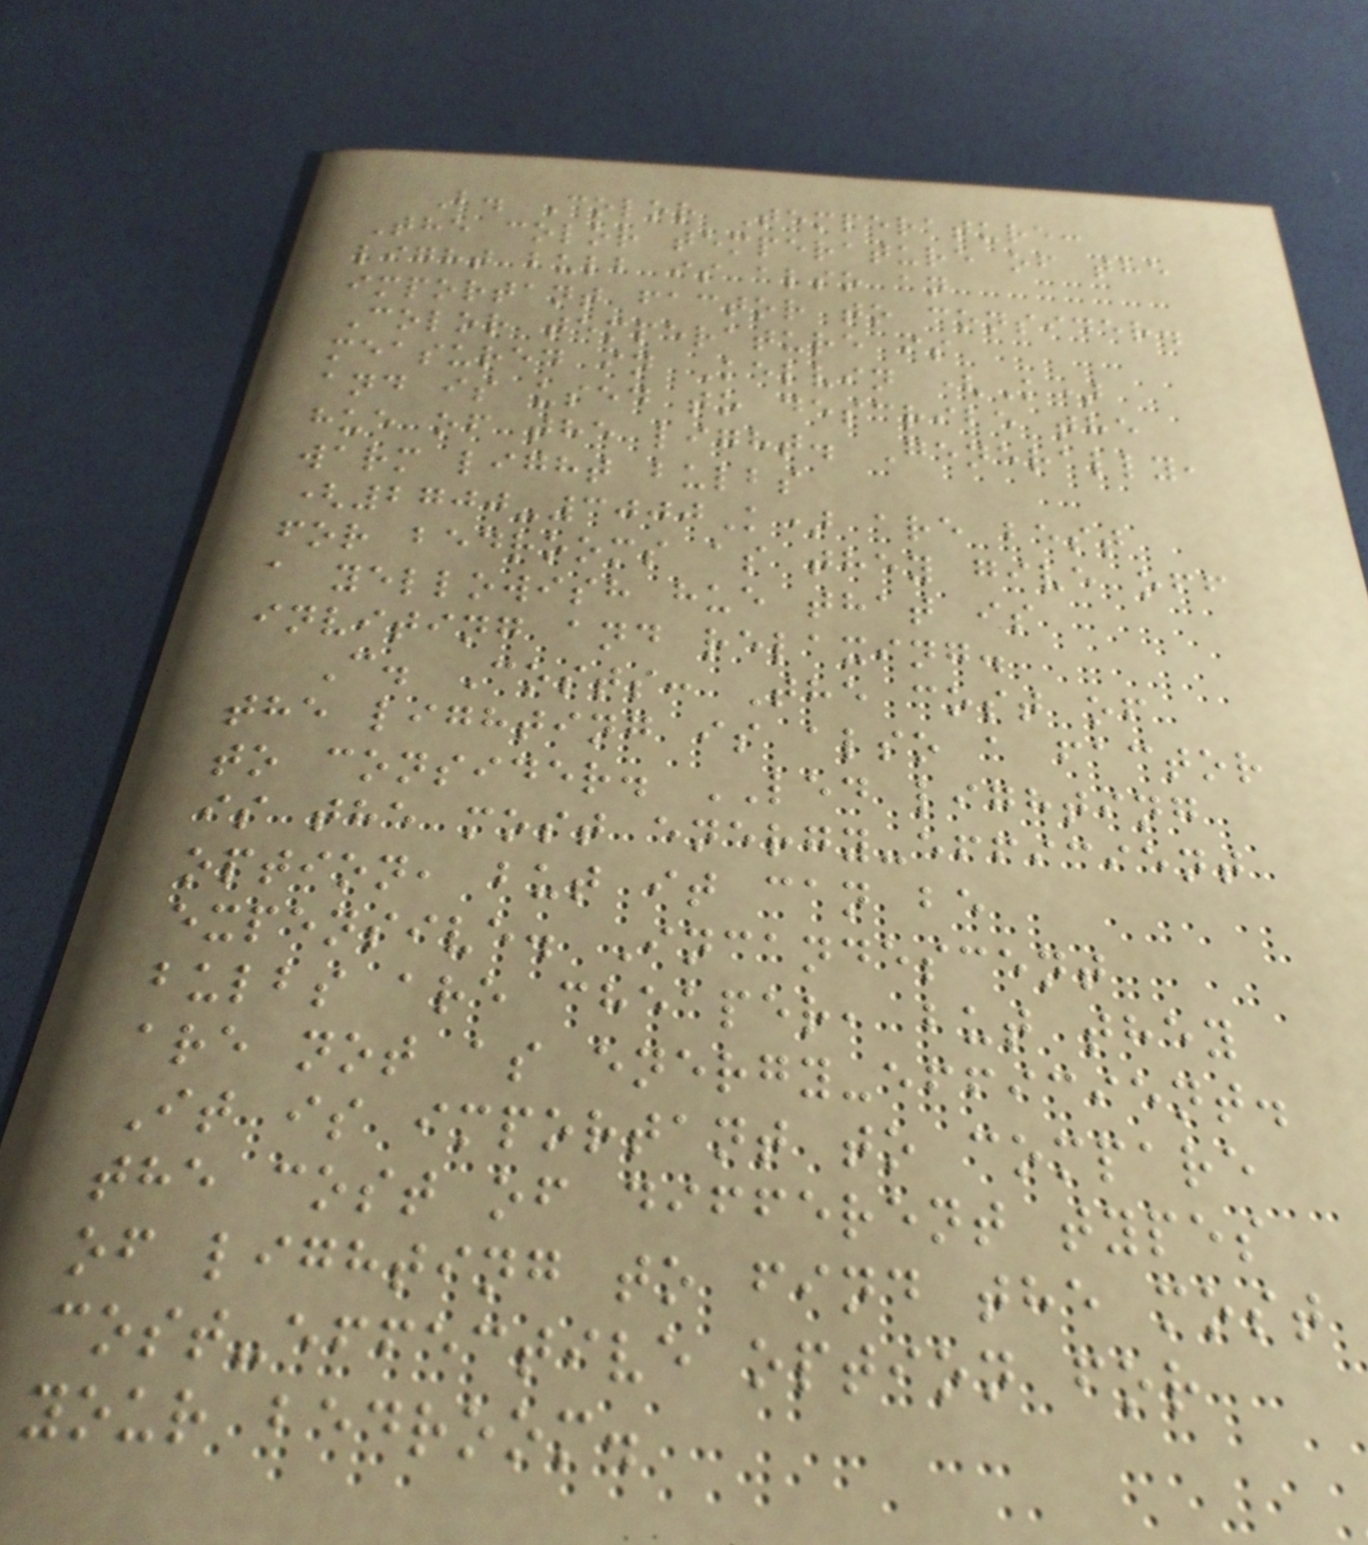B. Color Temperature:
The color temperature of the
light bulb is also an
important factor to consider.
Color temperature is
measured in Kelvin (K)
and is used to describe the
hue of the light. Generally,
warm light bulbs
(2700-3000K) are best
for bedrooms as they give off
a yellowish hue that is
inviting and relaxing.
C. Costs: The cost of
the lighting is also a factor
to consider. LED lighting
is the most energy-efficient
option, but it can be
expensive. Incandescent
bulbs are cheaper, but they
are not as energy-efficient.
It is important to compare
the cost of different types
of lighting to find the most
cost-effective option for
your bedroom.
